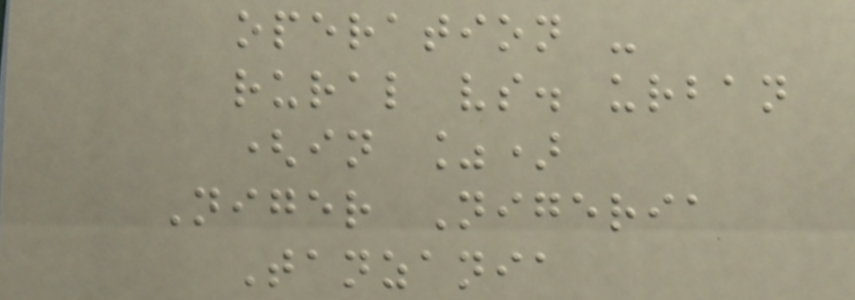operation -
rural vs. urban
(in %)
Niger Nigeria
Tanzania
